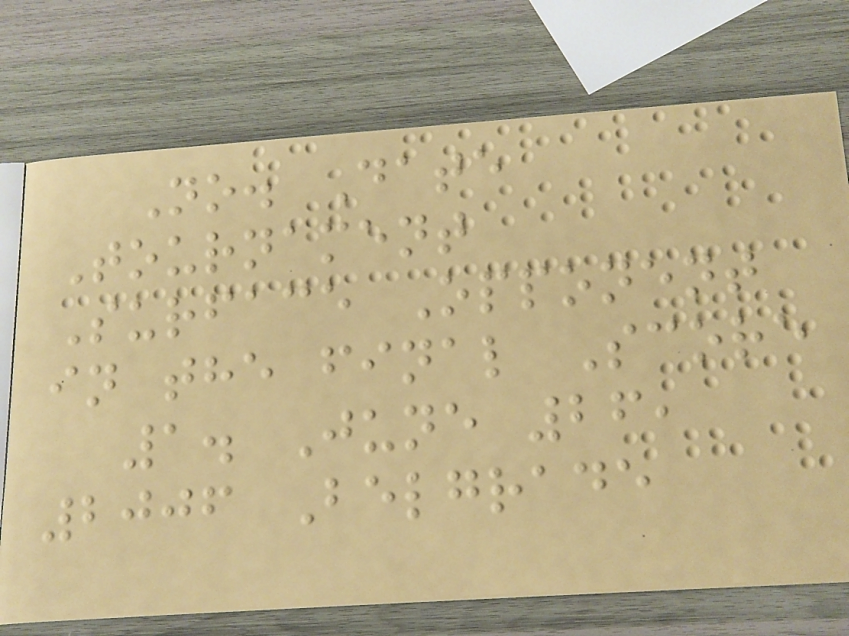No. Date
Tournament
Surface Opponent
in the final Score
1. June 26,
2006 Belgrade
